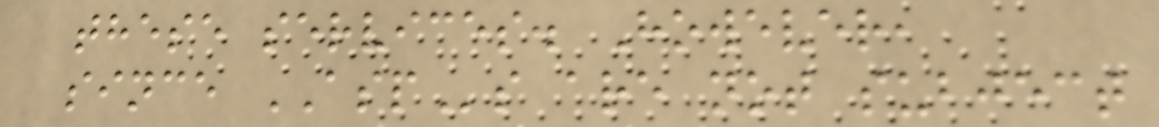these services. However,
since ASPs are not subject
